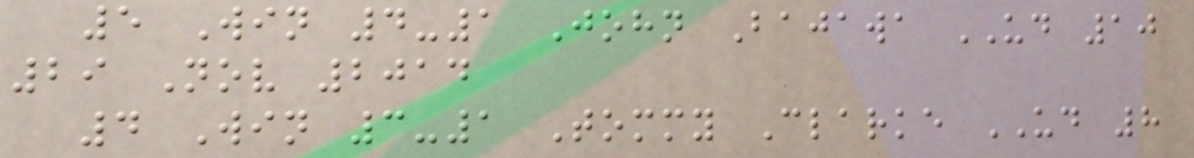5 Win 4-1 John Bajawa UD 10
29 Nov 2014
4 Win 3-1 Tommy Clarke UD 8
